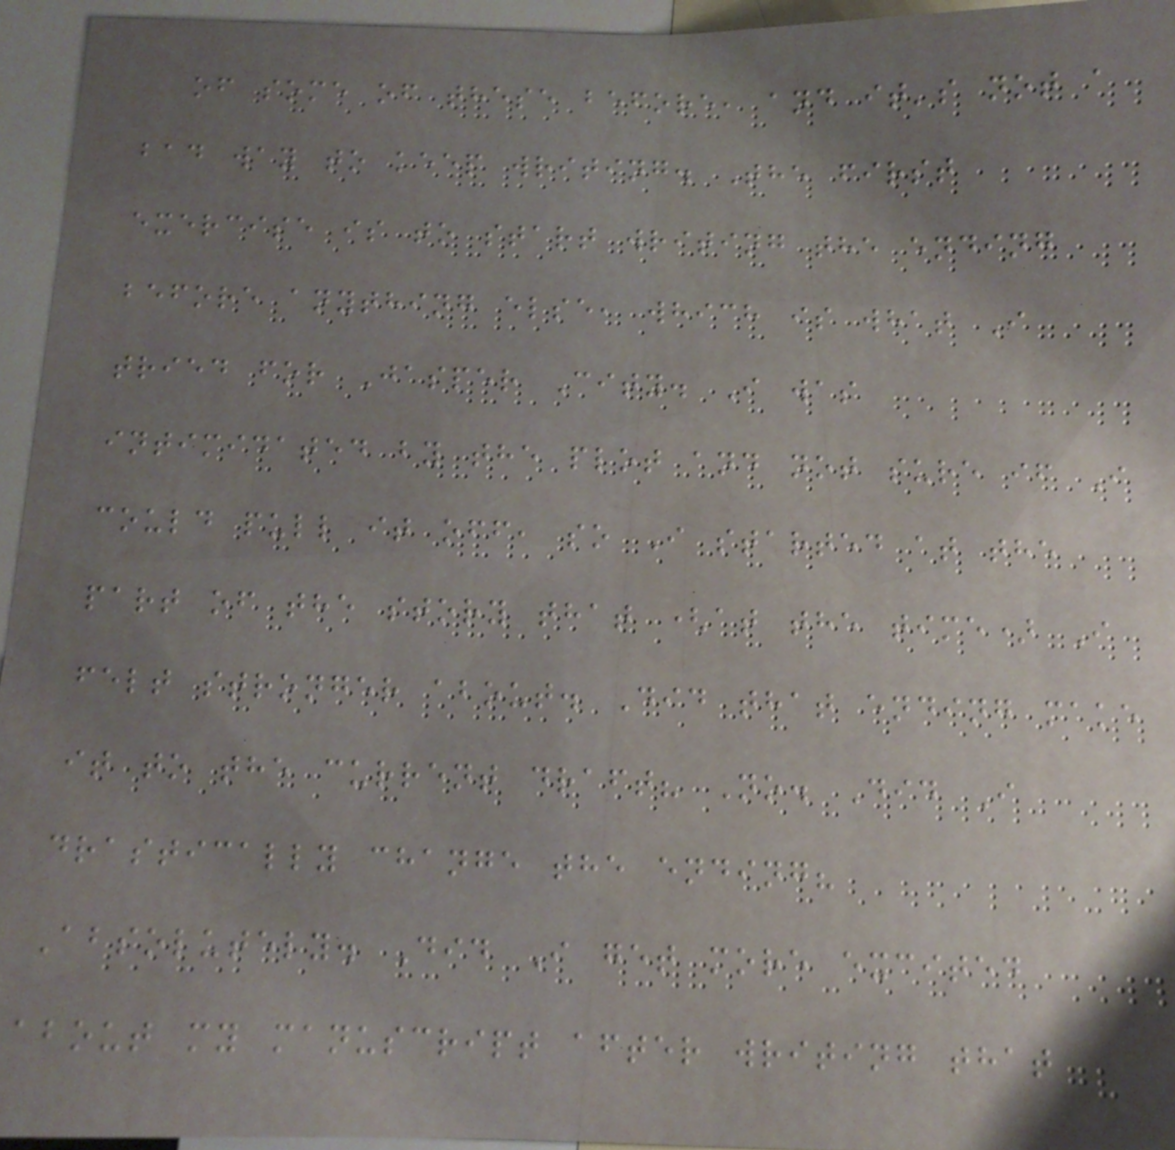of some of these before, and it's not a
bad way to keep writing. The first
exercise is to start writing the ending
before anything else, which is what I
tried for Jasper City. I was
intimidated by the plot and not sure if I
could pull it off, so I started at the
part of the story that (at the time) I
felt stronger about. Did that ending make
it to the current draft? No. Did I
drastically change the ending?
Absolutely. Did I get more excited
about my manuscript after writing that
